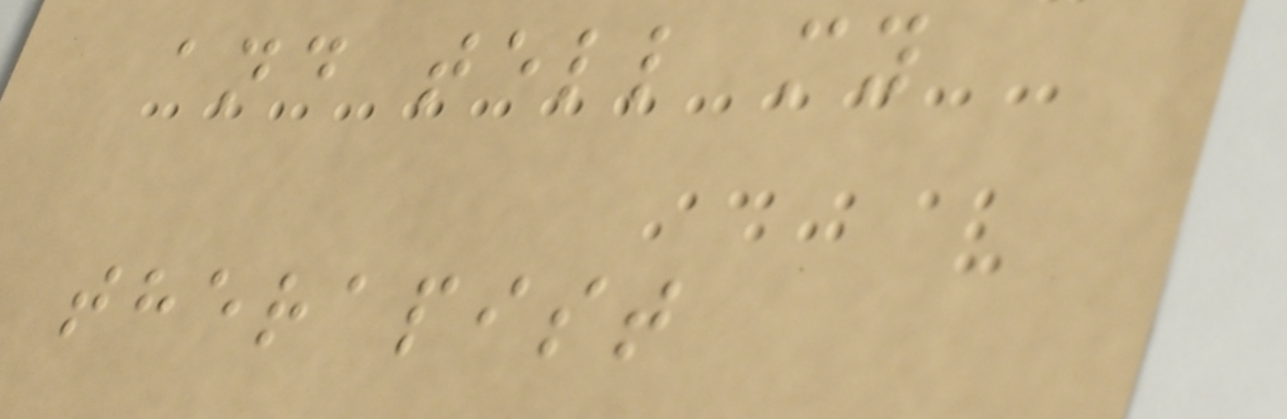and tell my
therapist
